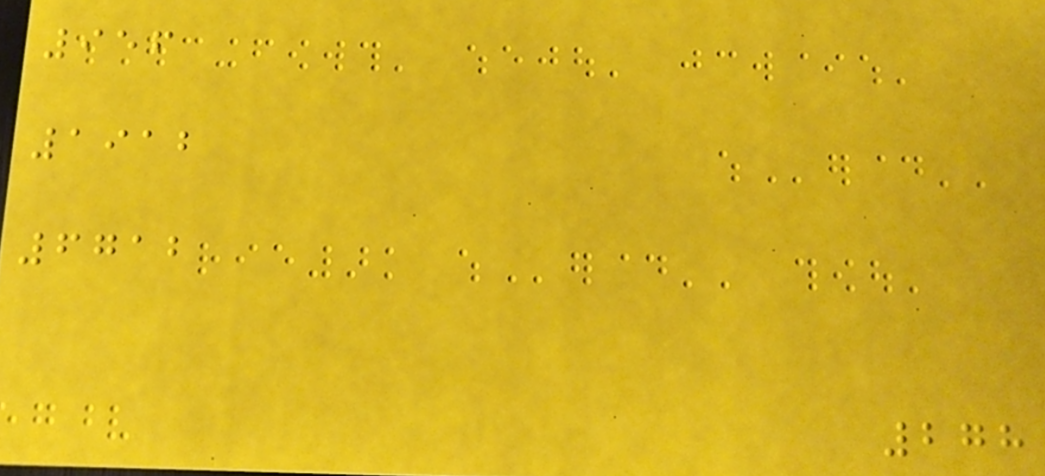956
1912
6712
278
